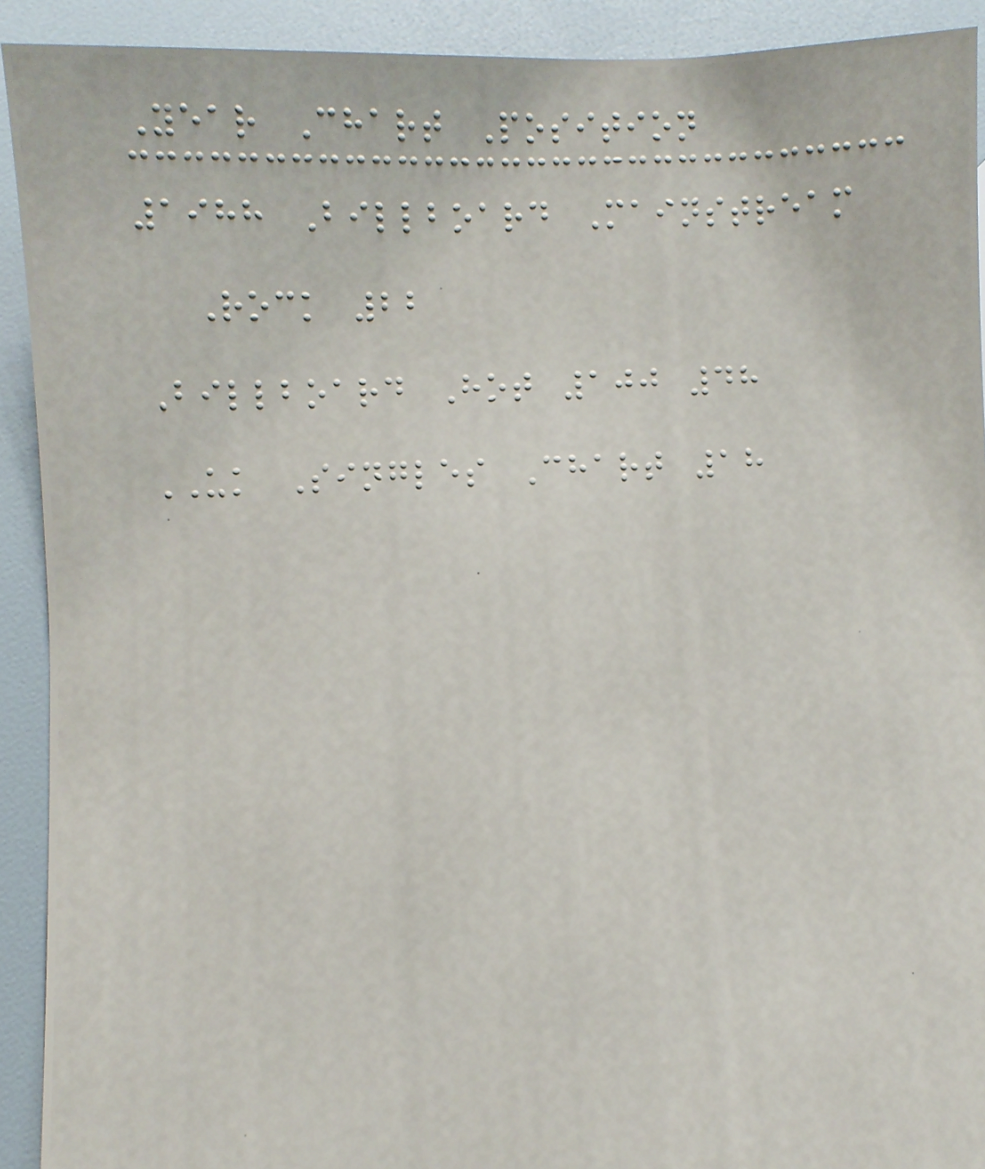Year Chart Position
1988 Billboard Mainstream
Rock 22
Billboard Hot 100 48
UK Singles Chart 18
